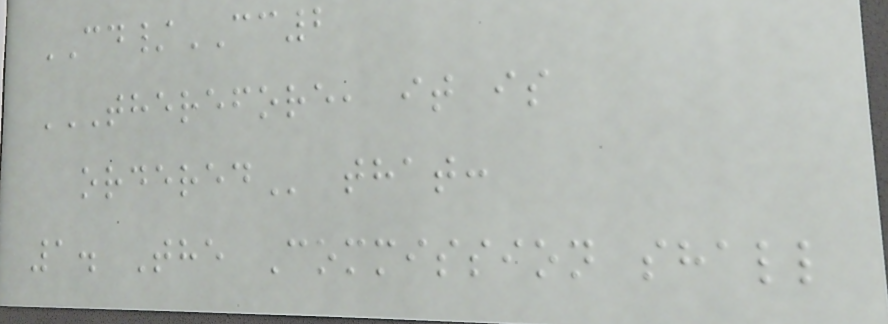CD/CC2
THEREFORE, IT IS
ORDERED that:
1. The Commission shall
